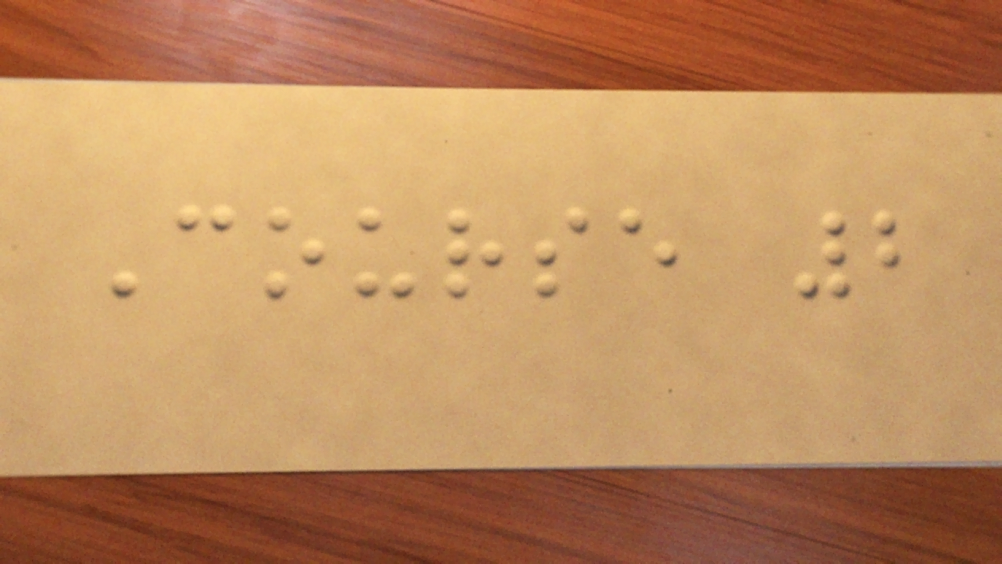Course 2
